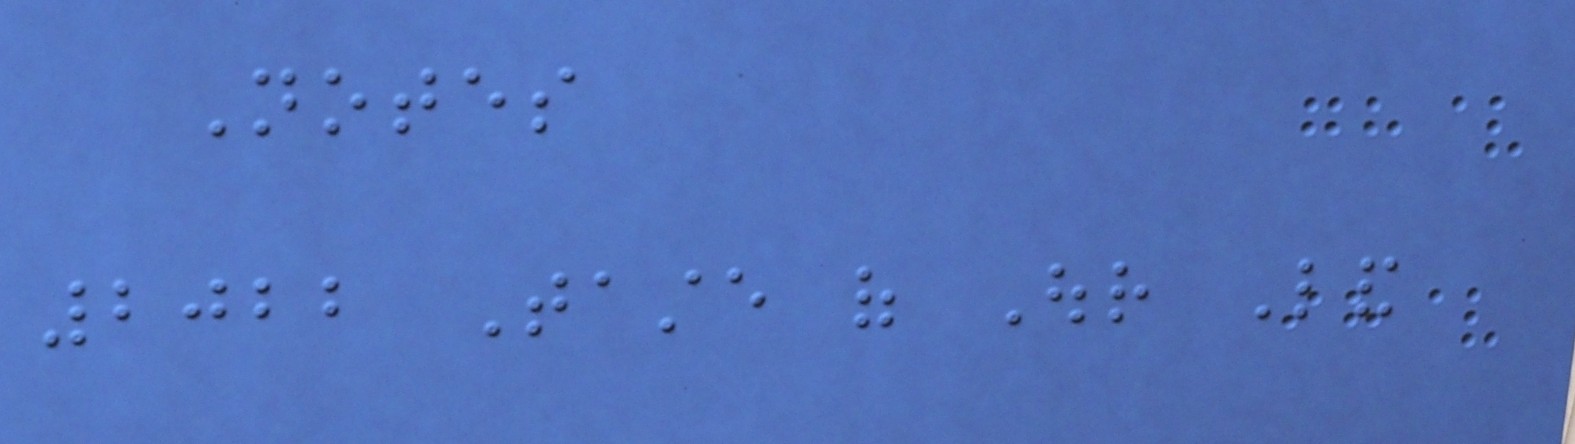Notes
2022 Taste of Our Land
